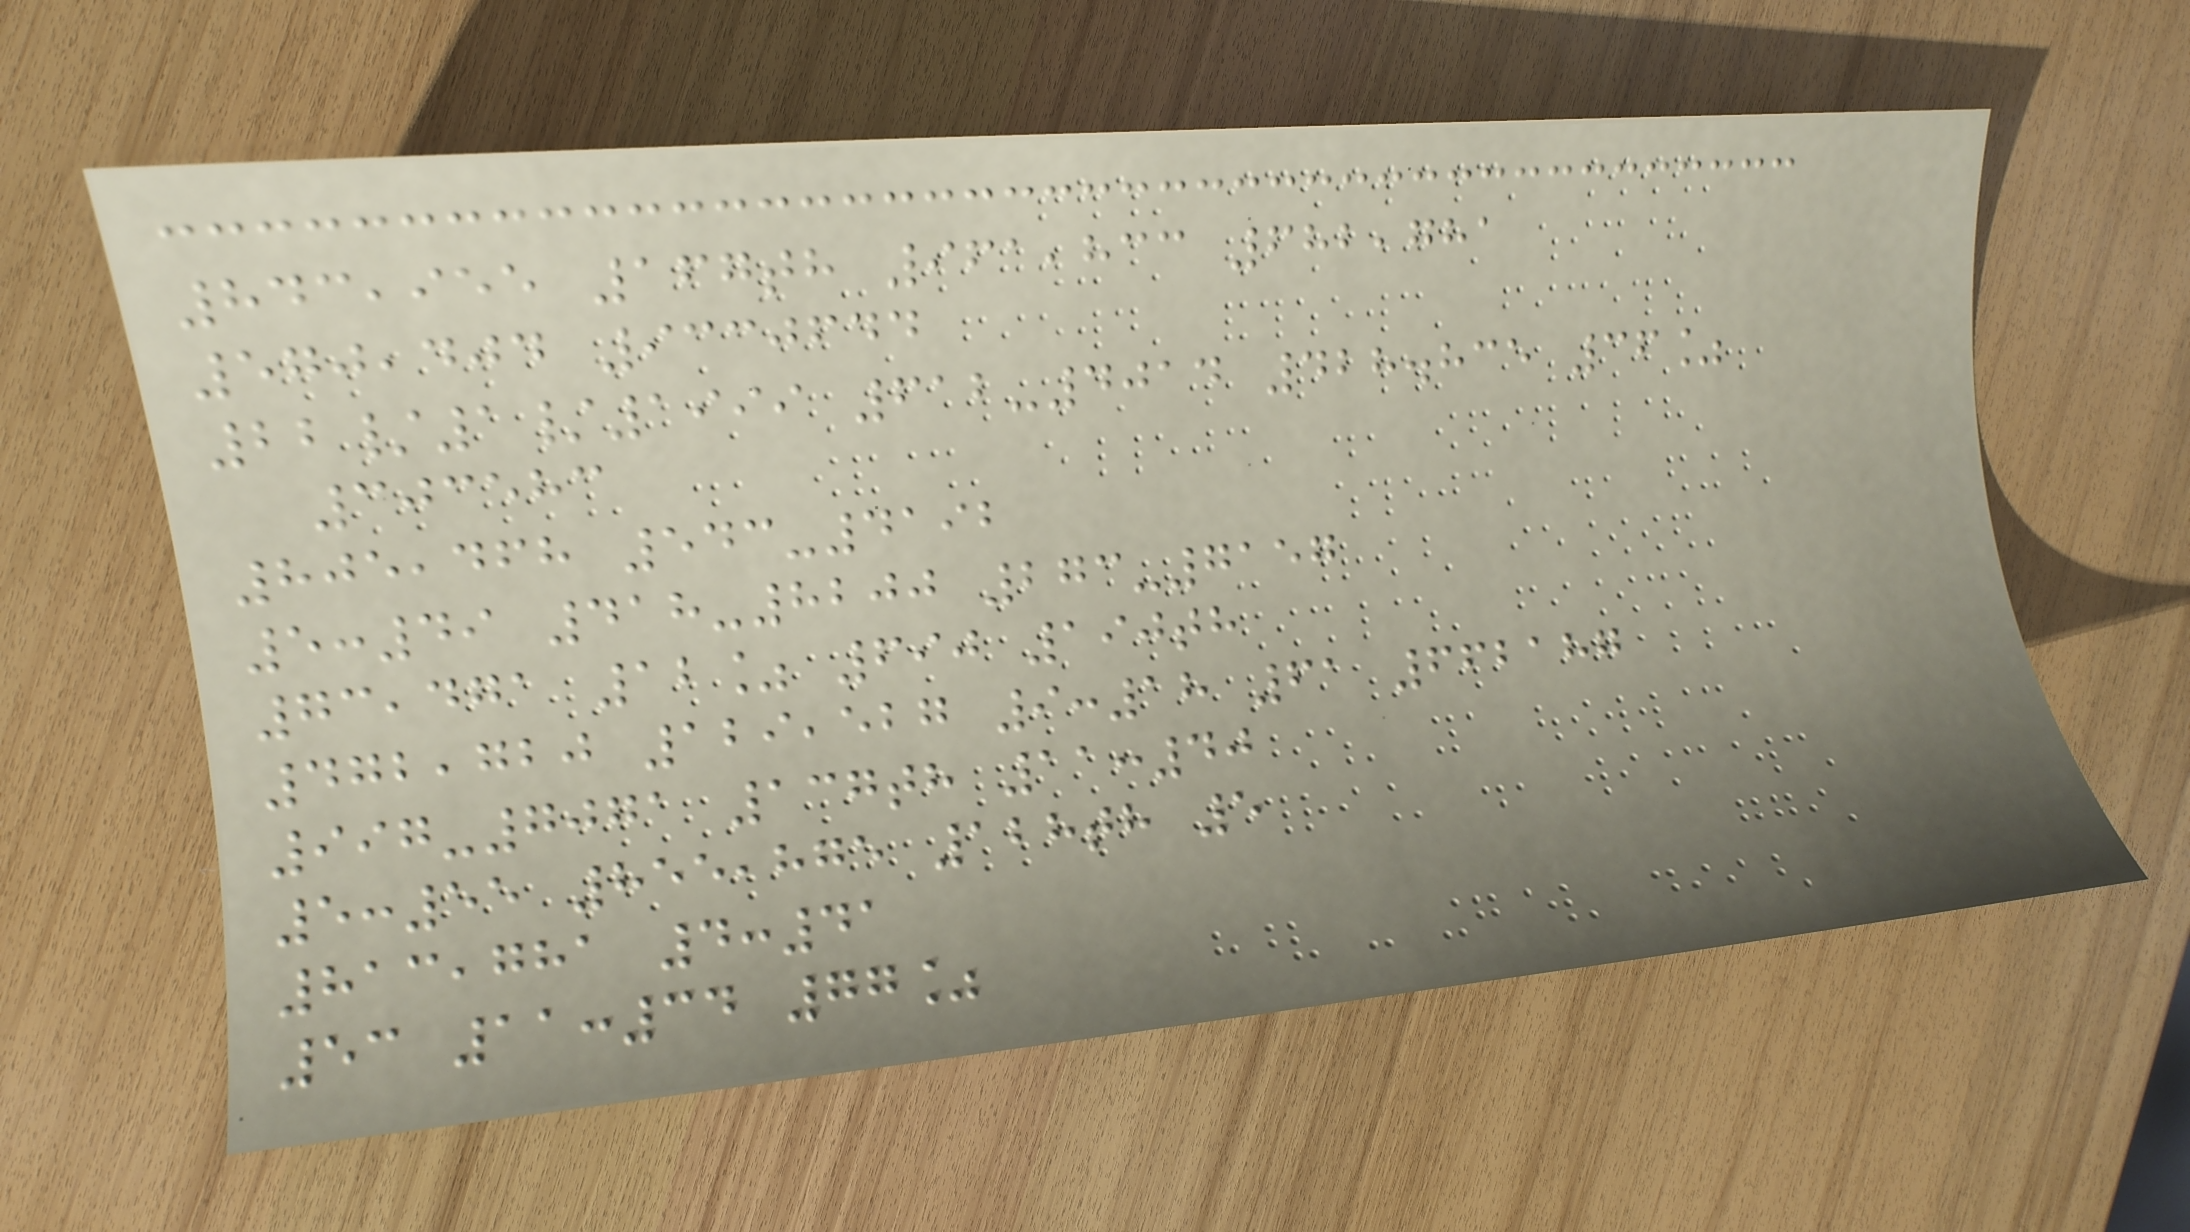843,955 167th 961,833 682,781
570,404 9330644
22/1/1999 612-4014 428.835 36%
303583
805,468 543-4192
5:49 418-8200 273-7157
73,471 12% 690 190th
472,720 129,527 9:18 61 662187
997-7071 137th 11:40
5:55 855,875 128th 5
813,781 4:41
53 11:34 77%
